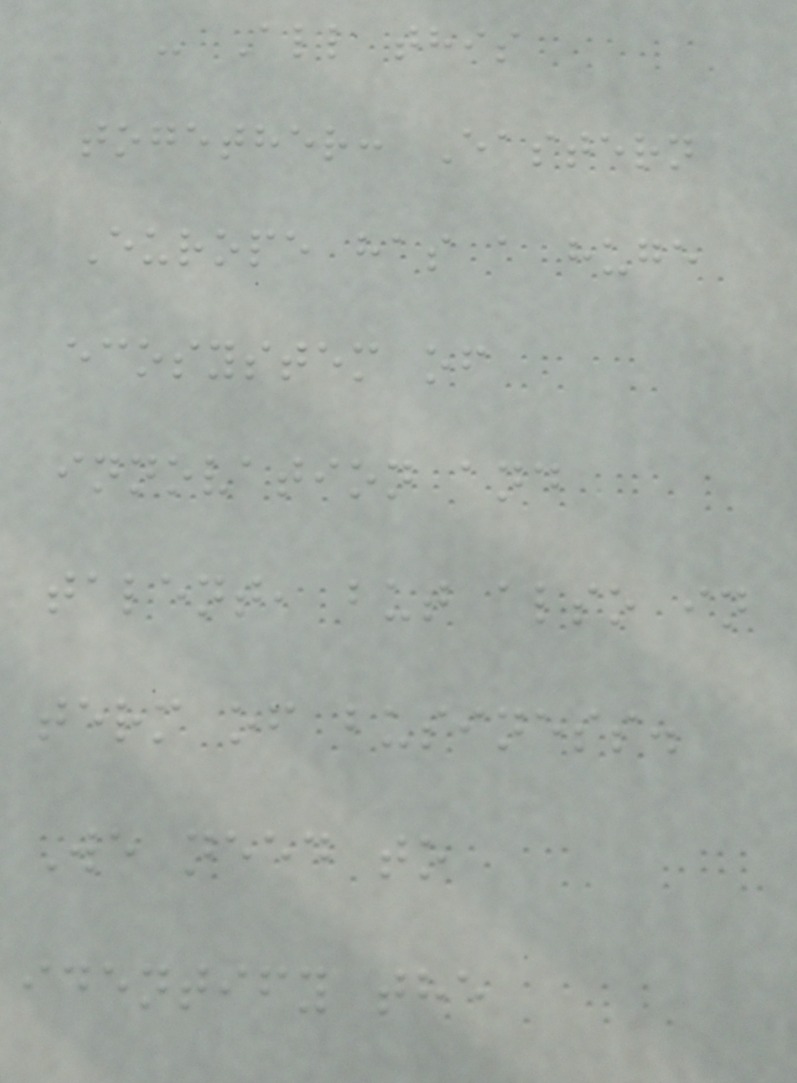- All this
together: Eastern
Europe has a huge
ecosystem of
innovation and
talent, but also in
term of business.
We need to
identify the
